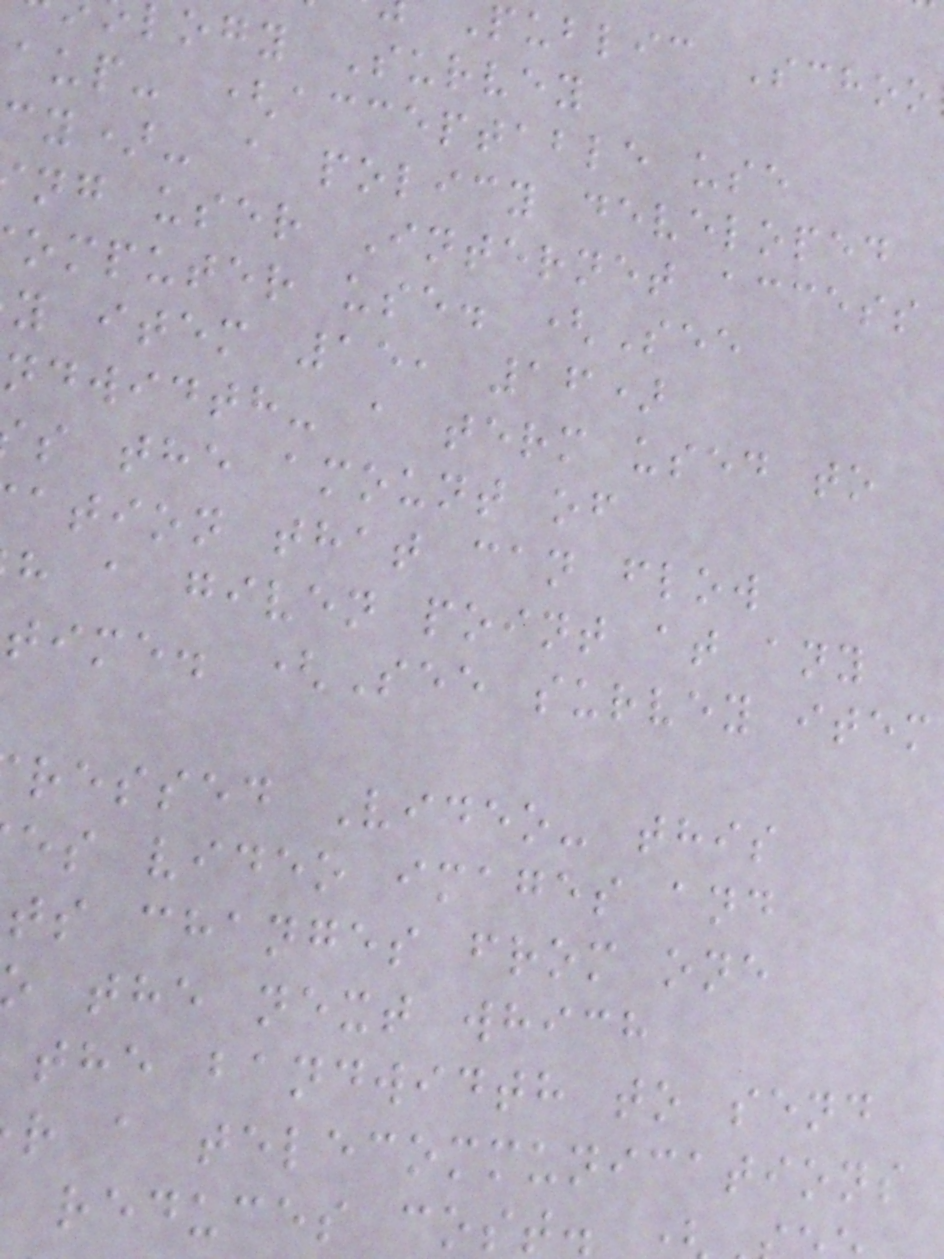public Schoo
logy Survey
aup- (acceptable use
cy)- a policy developed
ng user Internet access
omputer use. (See
y item 15, 16)
ndwidth- a term used to
s the amount of
ation that can flow
h a given point at any
time. (See survey item
ressed Video- this
es video images and
ts changes from one
the next which
the bandwidth to send
r a telecommunications
reduces cost.
